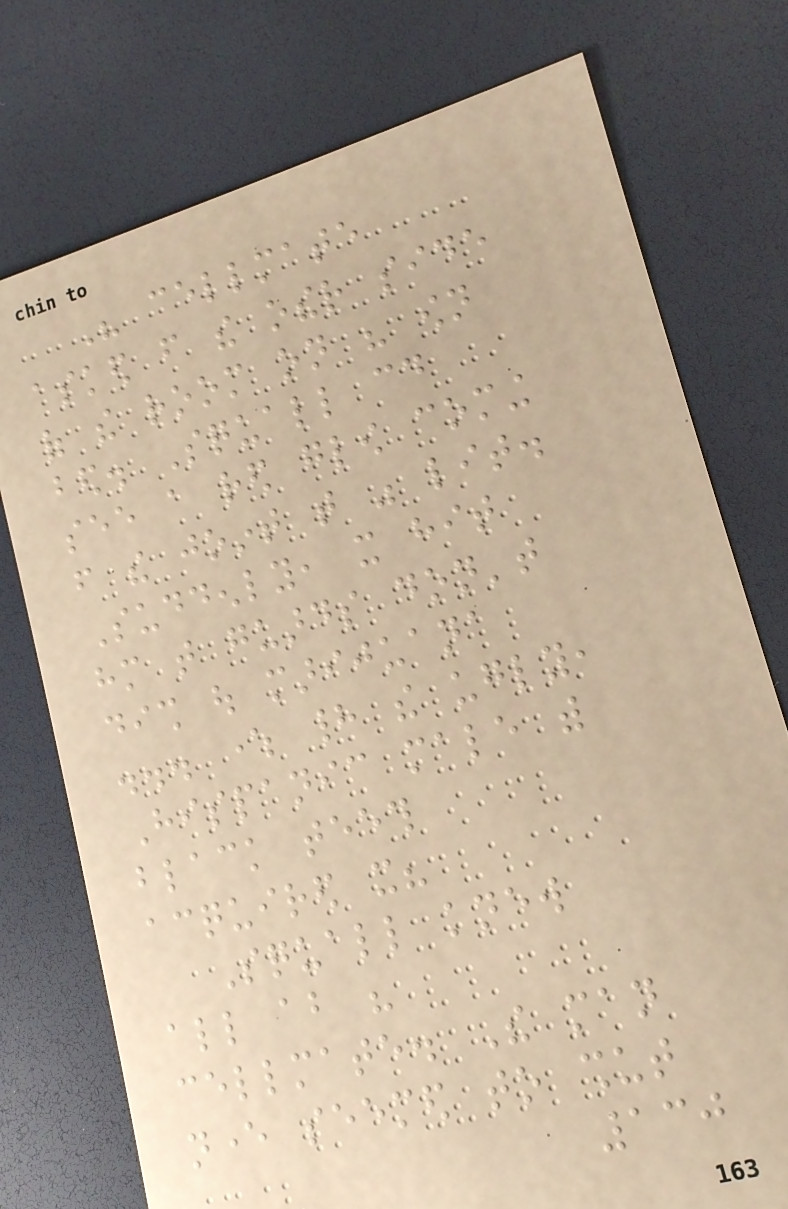His cellmate
asked from the other side
of the room on his own
bed. Squall could
see a red glow coming
from the joint that was lit.
Suddenly, it hit
him that guards don't
dish out marijuana
... where had the ugly,
Hispanic male with
black teeth
acquired it?
Squall knew
all about his
cellmate. The man
never seemed to shut
130
